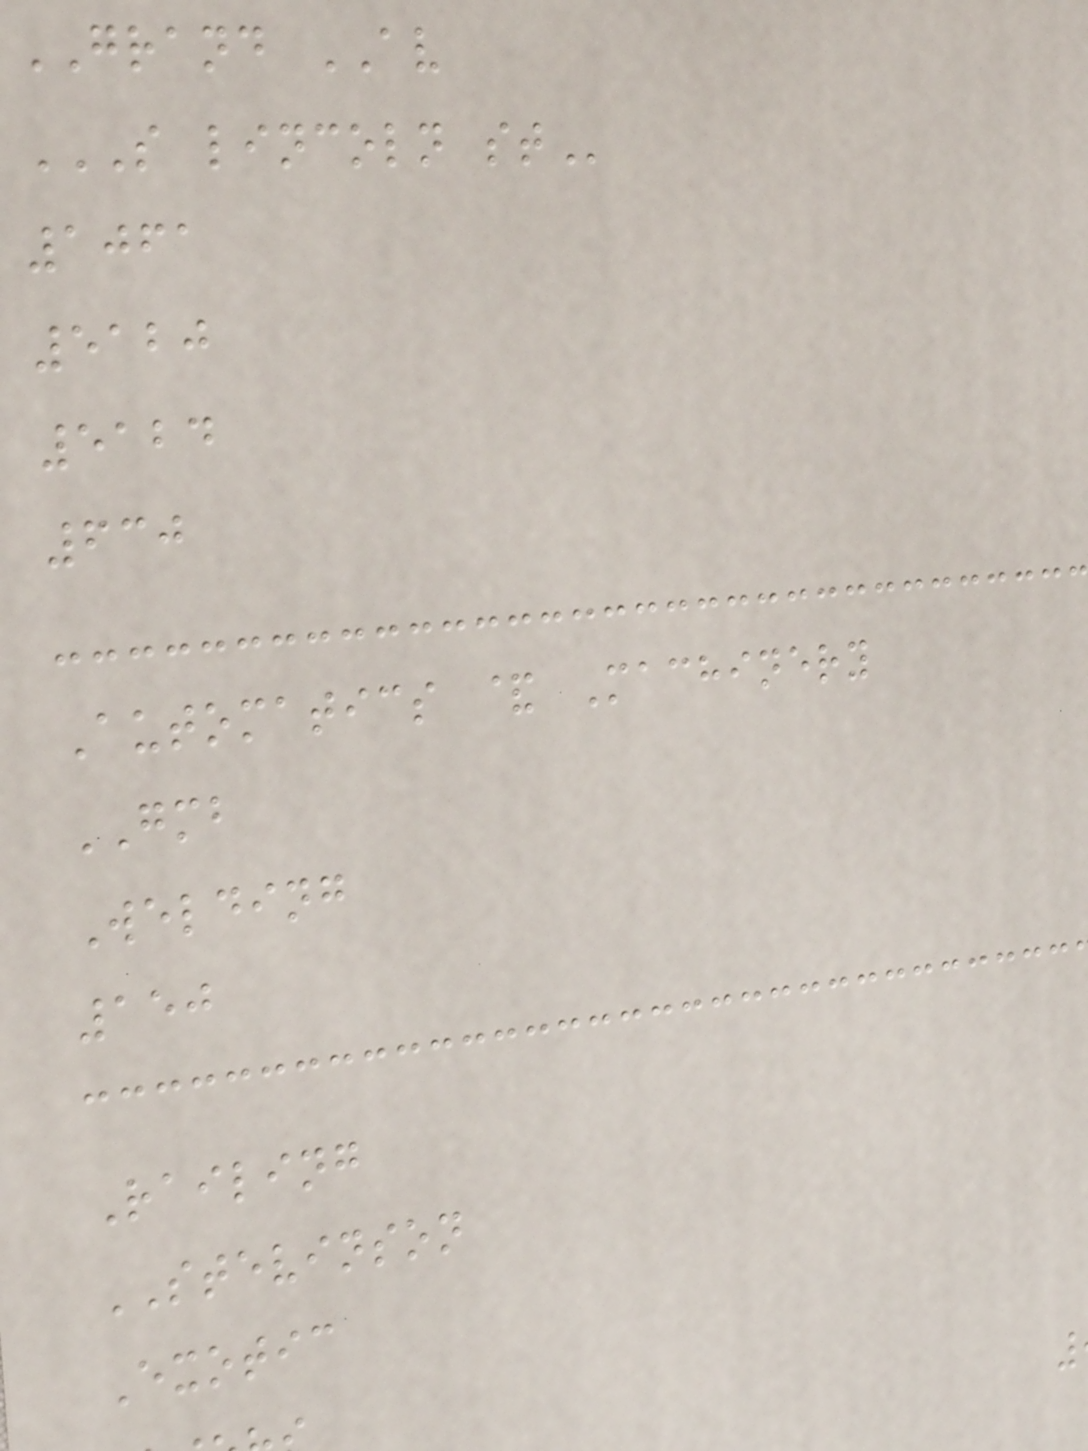GRAND AV
S LINCOLN ST
1061
5120
5124
630
Automatics & Machinery
GMB
Welding
150
Railing
STEVINSON
Exotic
